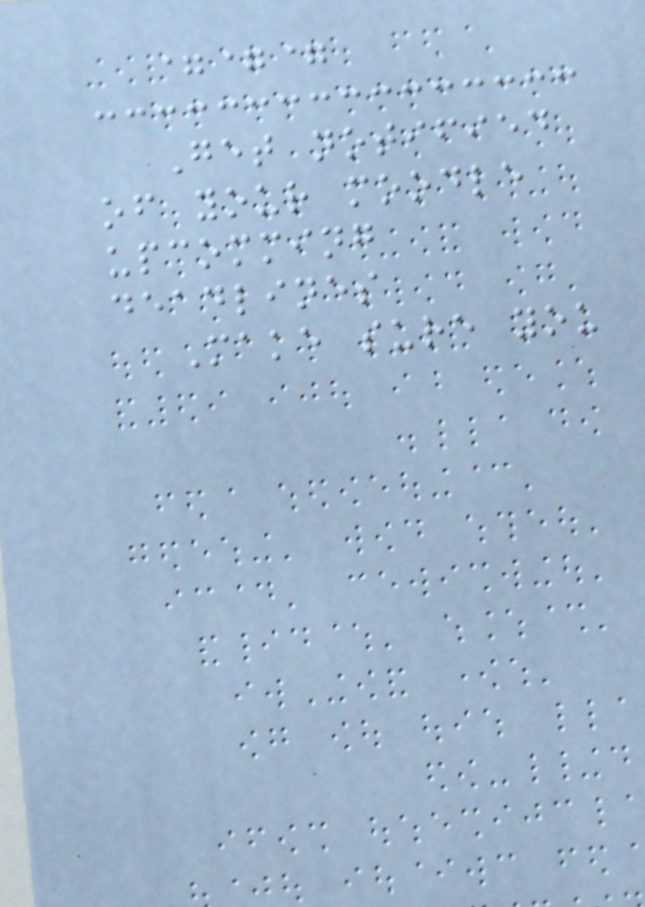===
Get notified
of your moodle
upcomming
deadlines
Make sure you
